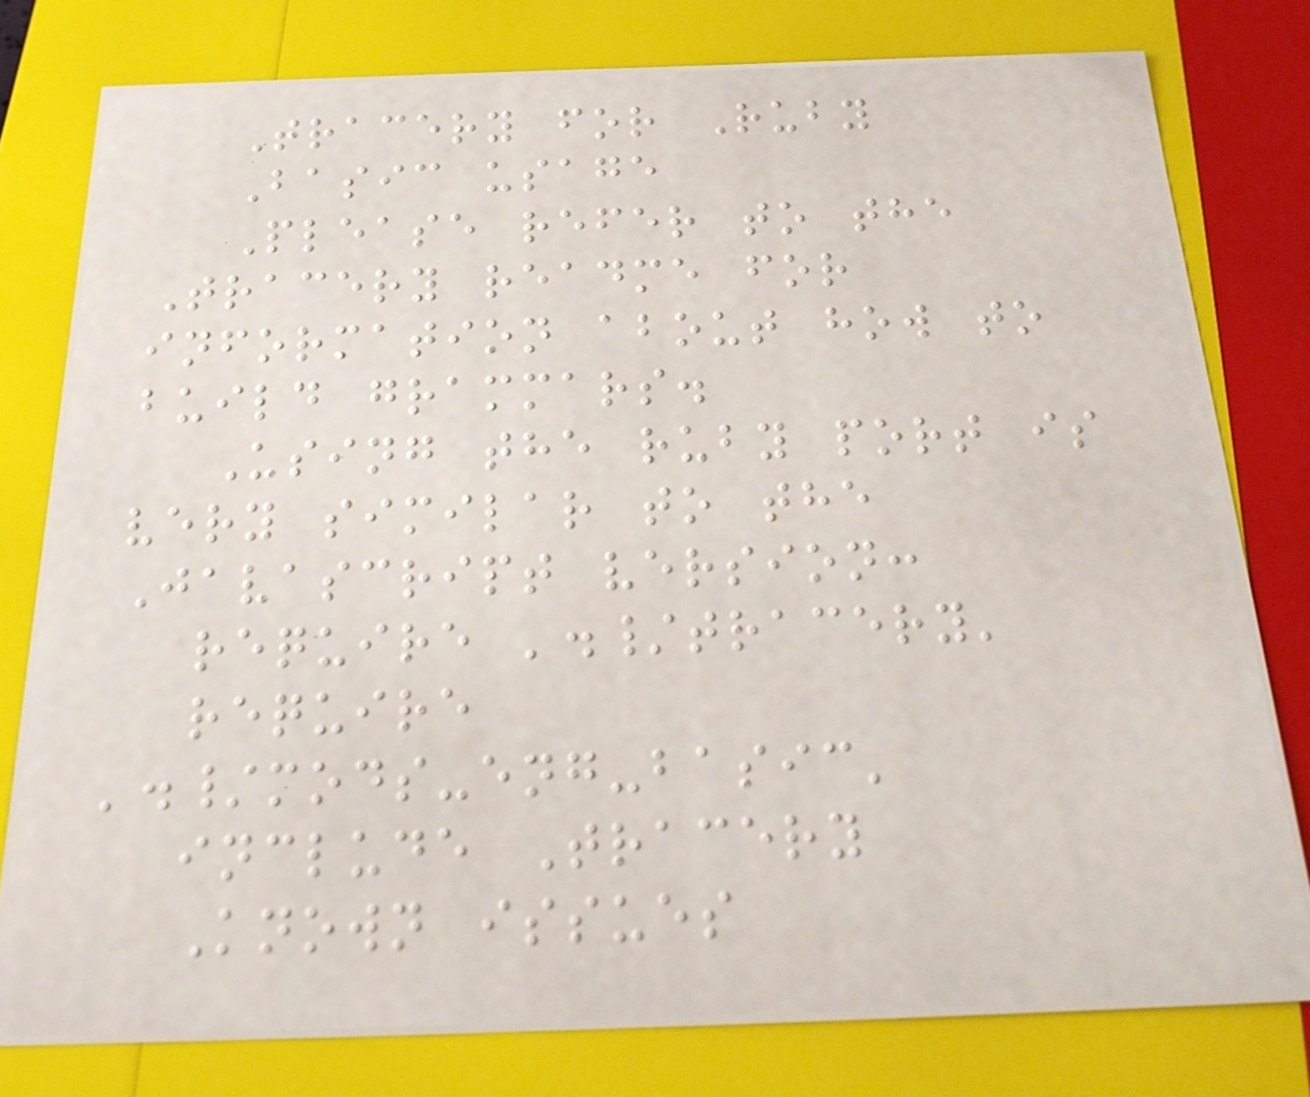Tracery for Ruby
Basic usage
Please refer to the
Tracery readme for
information about how to
build grammars.
Using the ruby port is
very similar to the
Javascript version:
require './tracery'
require
'./mods-eng-basic'
include Tracery
Known issues
